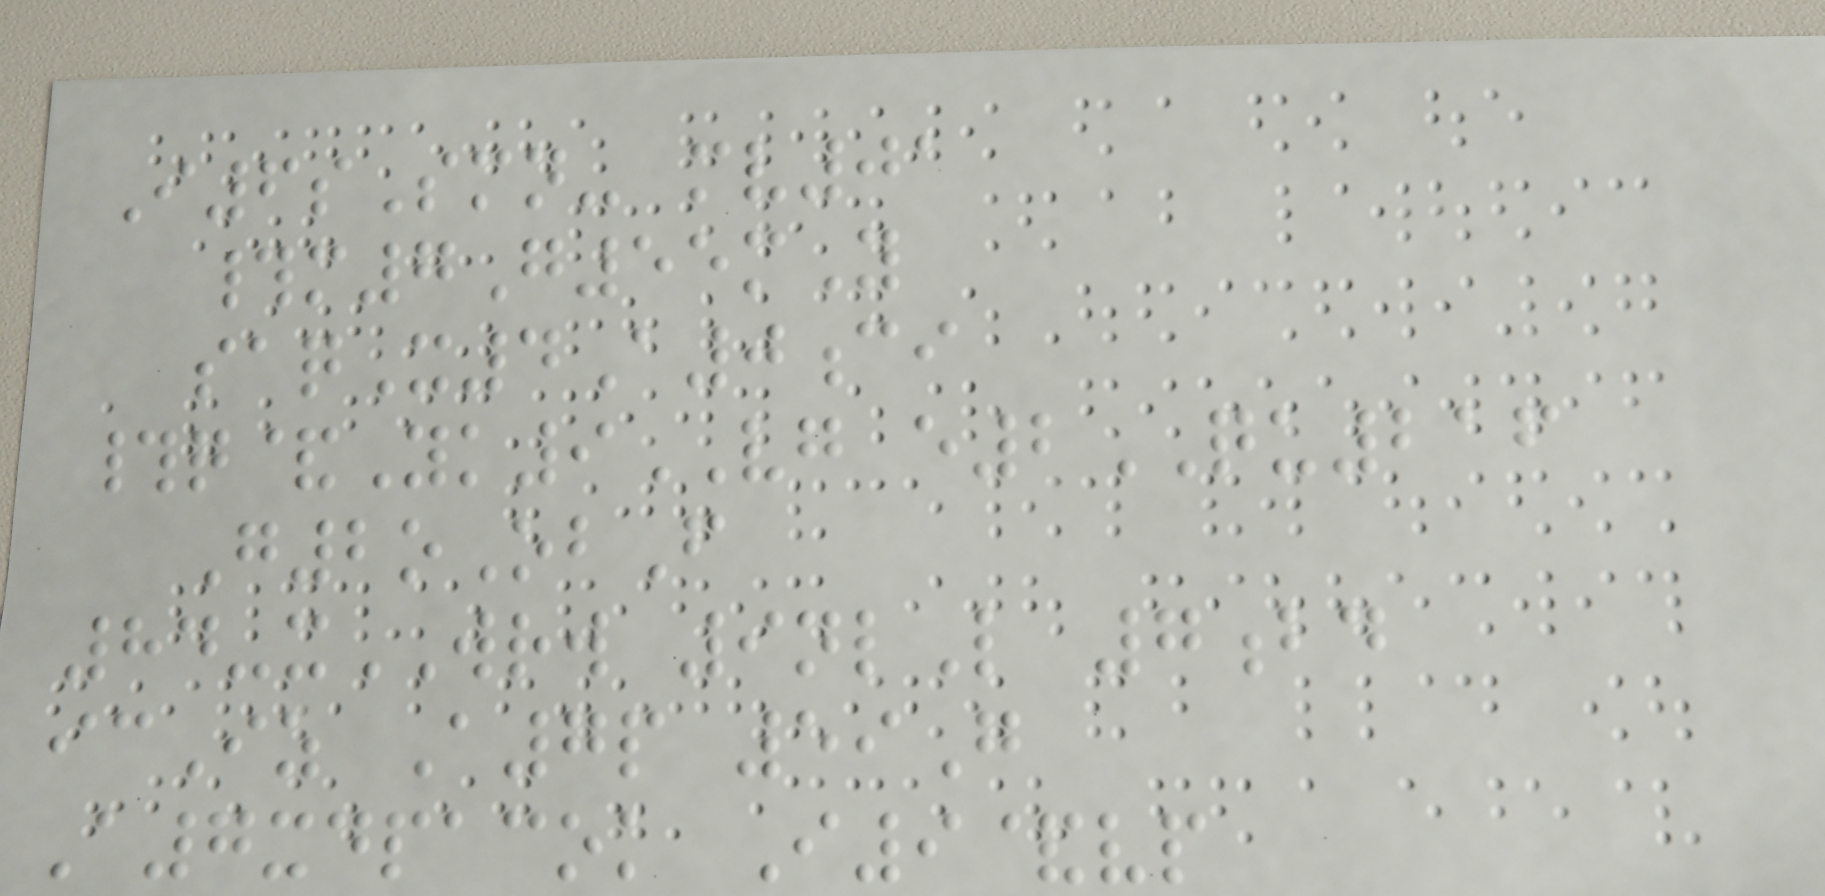I6sSmn- mv01
#m7G55mY
saqX4A0ci
#q&Yk9VG e2QU216
G2oObF
84-xWRW 9nlL 7bd
icIz A7p 59G
A7xdpacok I9&vp
